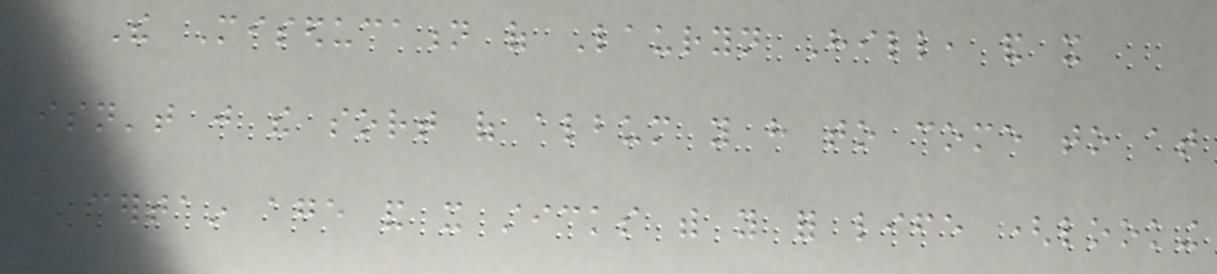The Miseducation of Lauryn Hill, and it
isn't just the sort of album you have to come to at
a certain age and it sticks with you for life (looking
